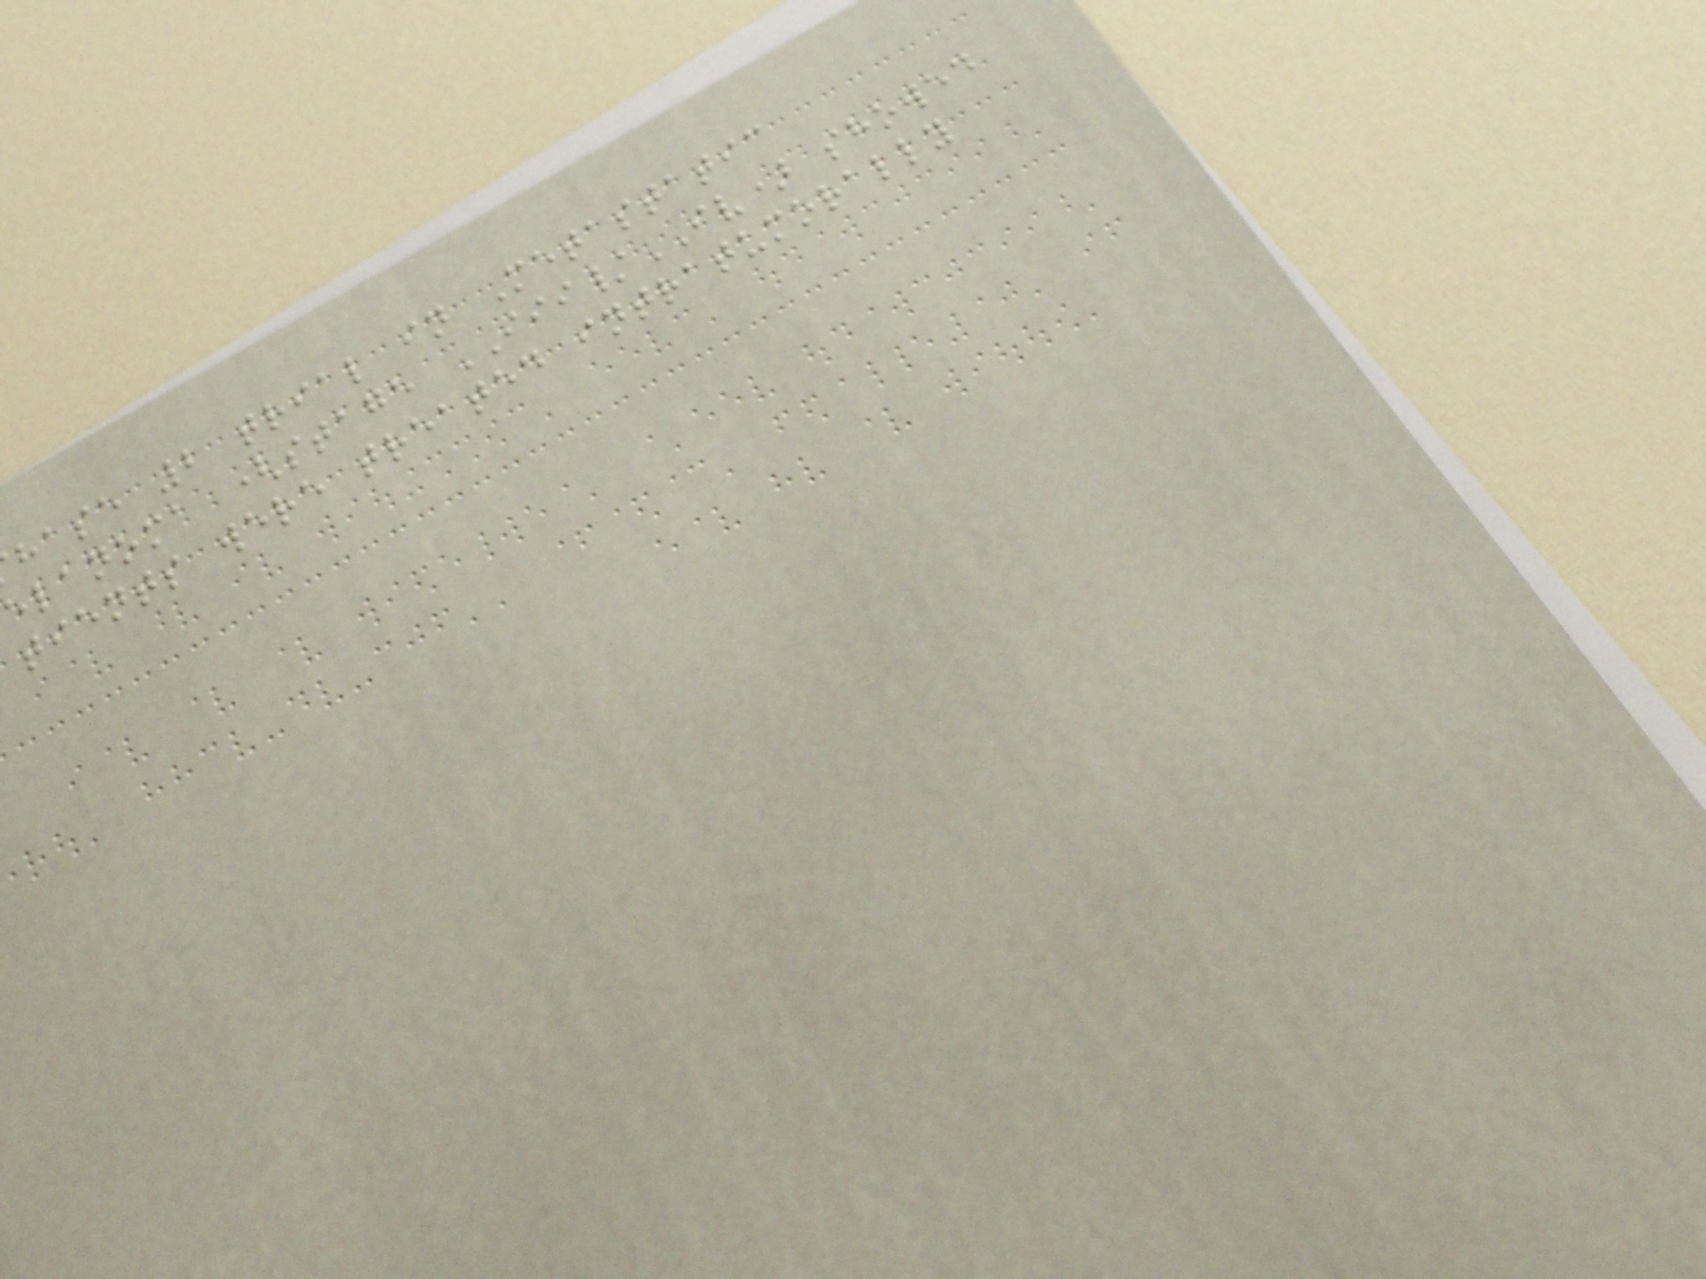hase 2 trial in Metastatic
elanoma (stage III/IV) showed
tients were treated intratumorally
